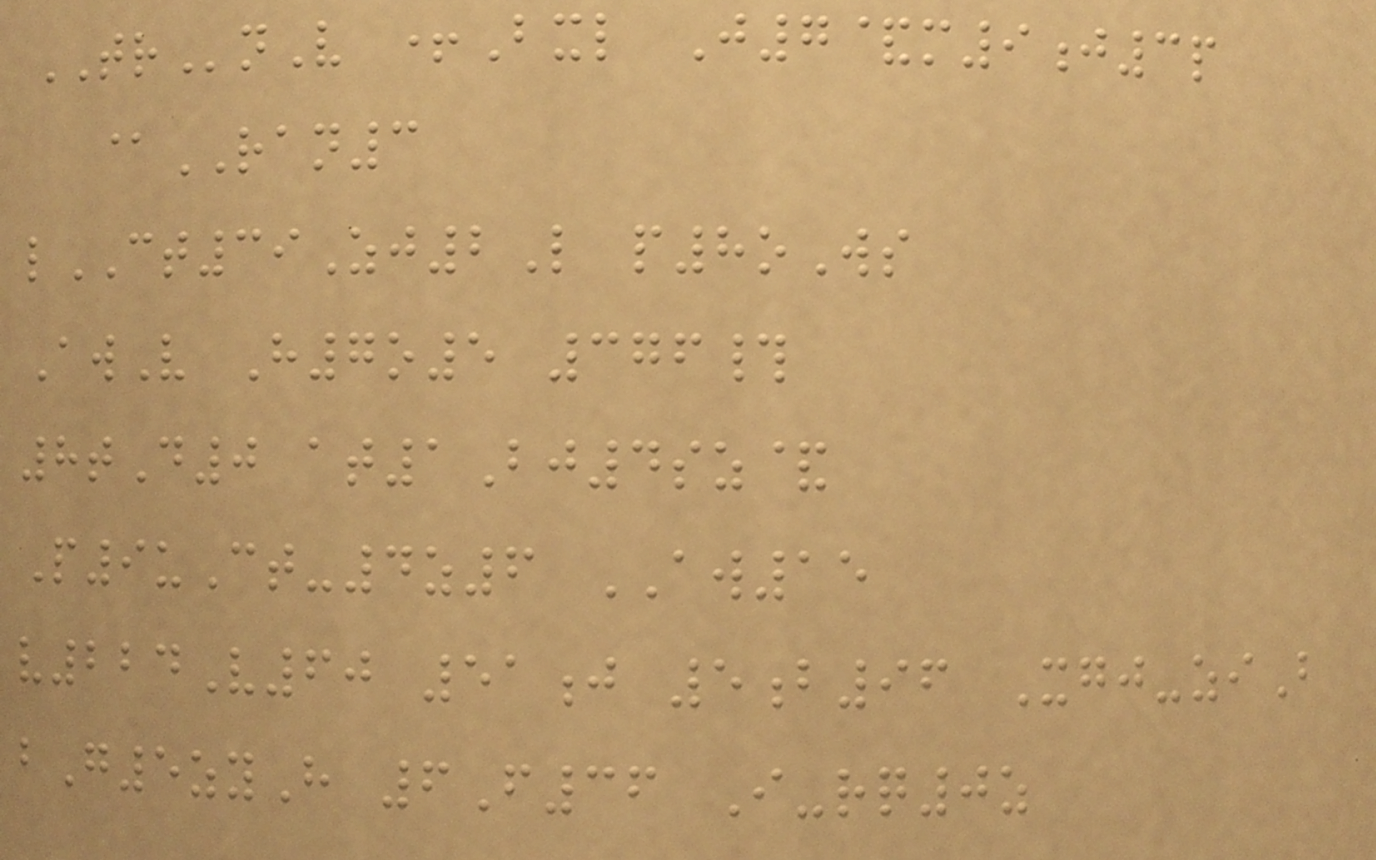TRnV +Bxl J7&m9j3p
@RAN3
lCT39Zj2L p8oWs
AwV H7o5 376#
8tD0 at1Bj4sz&
P9uCt-4z6 AW15
v224V60 51j 5b96 Xgj-ziB
bG5zyH 6F36 I-rq0z
